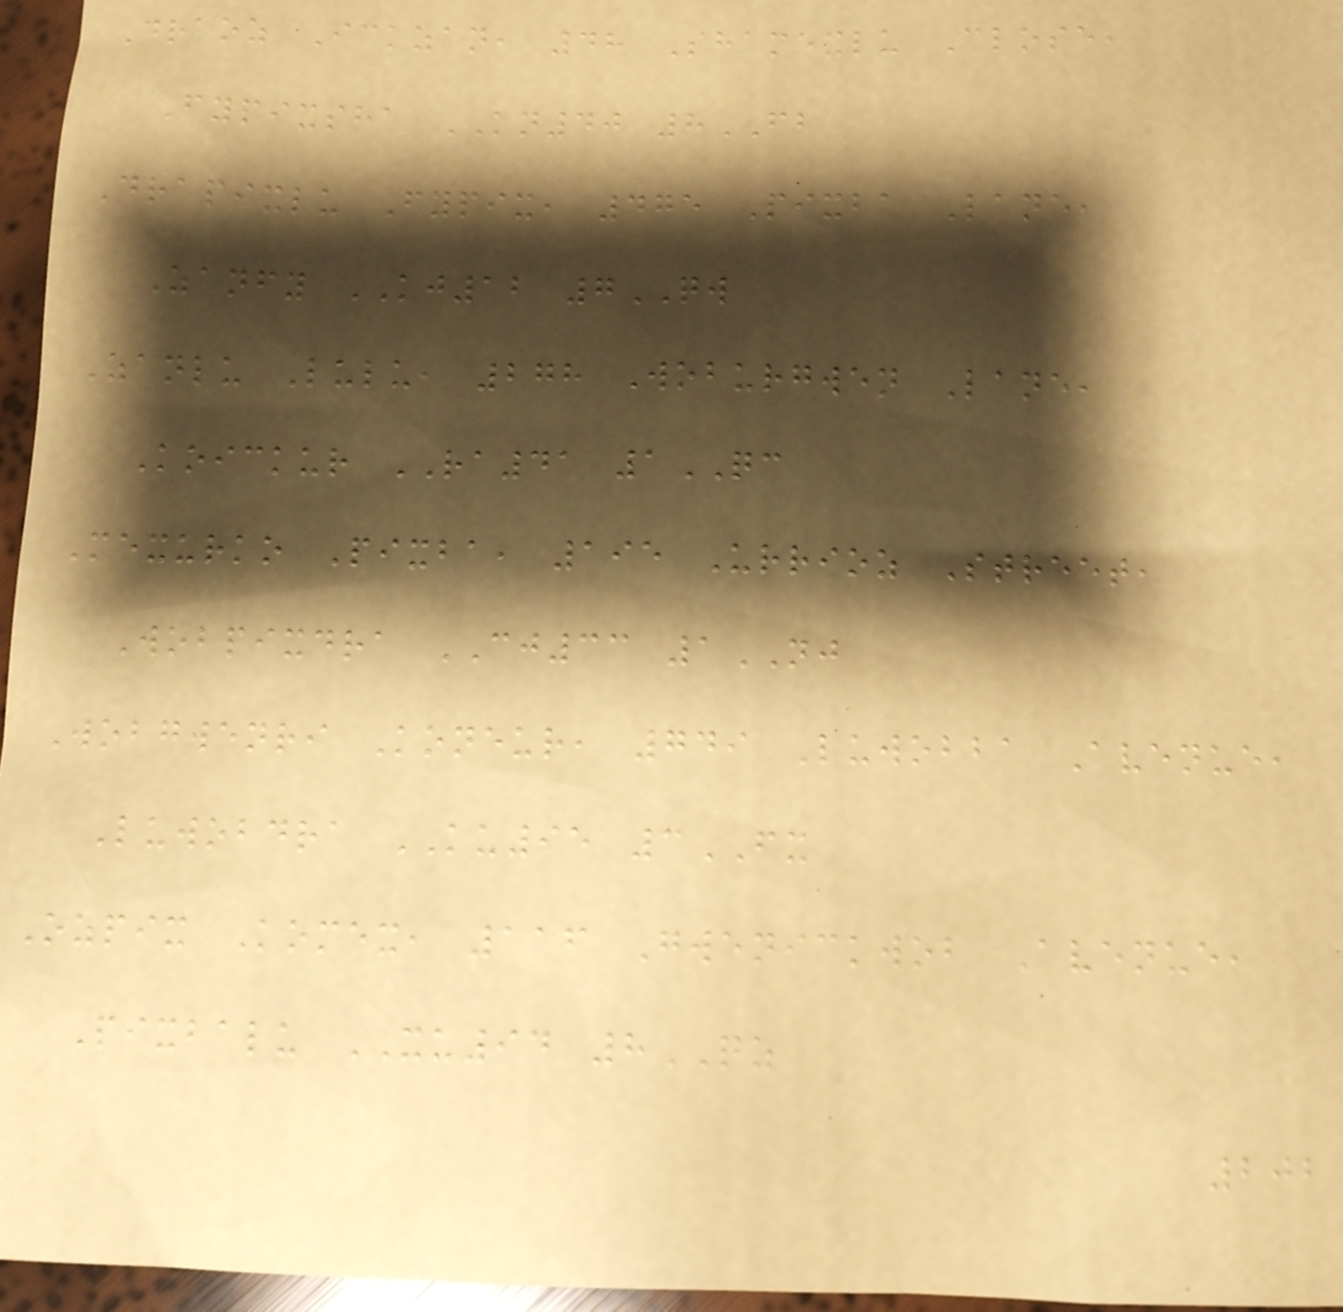Draoz Ickzan, 48 Shamexlu Close,
Fypixsha KN40 8FB
Drapixlu Fypix, 475 Pixba Lane,
Zanfy KJ12 7QW
Zanlu Lulu, 278 Woburgwen Lane,
Koickur RA41 1QC
Mexurko Pixba, 195 Urrioz Street,
Wobpixdra CJ33 1NJ
Wobgwenri Koneur, 749 Luwobba Avenue,
Luwobdra KU95 3FX
Ozpix Komex, 116 Gwenickwob Avenue,
Pixbalu XU94 8QZ
202
